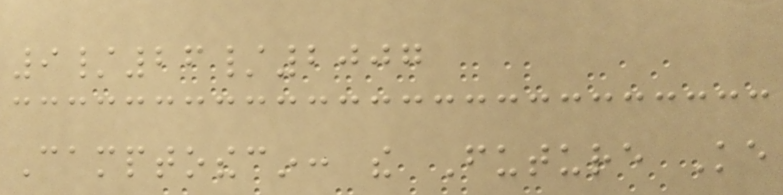9/26/2007
Camptothecin: the Future Ke
